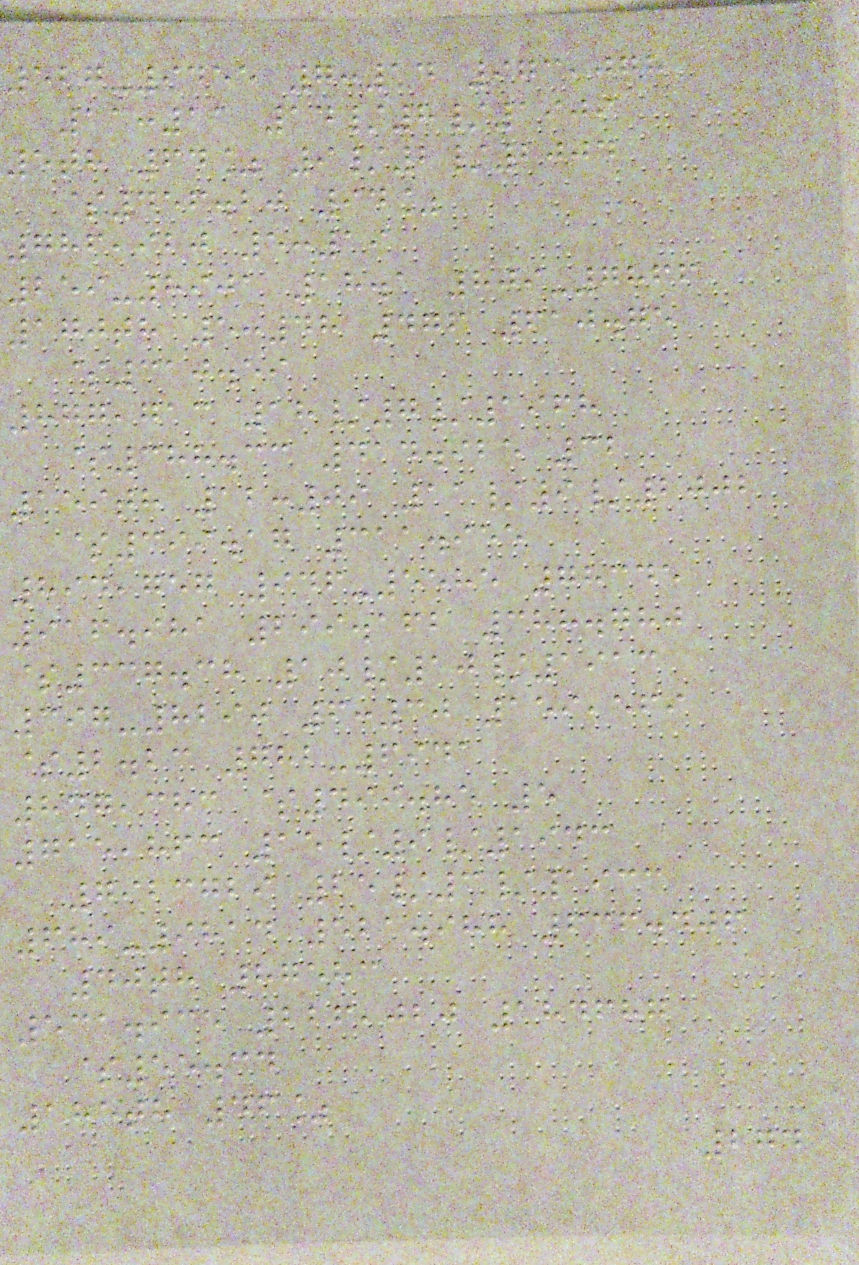527-9455 7:14 973,078
11:11 14/8/1909
5th 64% 9/2/2004
$456.20 94%
786,920 5:19
259-8901 18.1 809-7866
170th 5:48 476 610.75
$310.59
877,713 18/7/1968
$388.33 414.925 32
159th 12:09 11/9/2002
$399.17 311.955
894,757 946-5585 78345
916.981 299.162 388.780
$337.38 10/10/1913
397-8290 6:30 159,569
$2.23 782-6941
847,383 $499.85 5
715,863 15/9/1943
7923729 25/3/1933
689-9814 521.988 636.406
40th 87583
531.935 226,020 184687
$55.34
185th 46%
274
